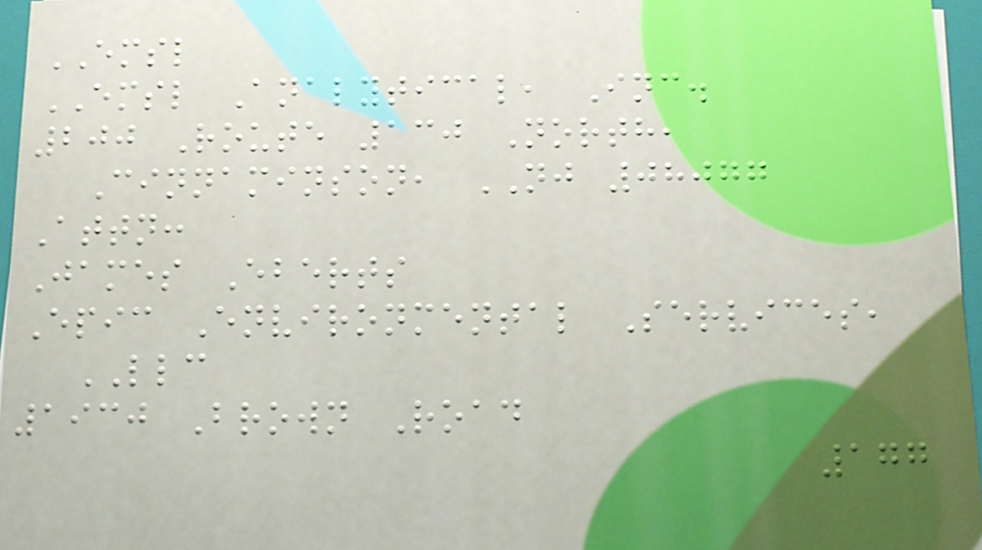EMSL
EMSL Analytical, Inc.
200 Route 130 North,
Cinnaminson, NJ 08077
Attn:
James Eberts
Epic Environmental Services,
LLC
1930 Brown Road
177
